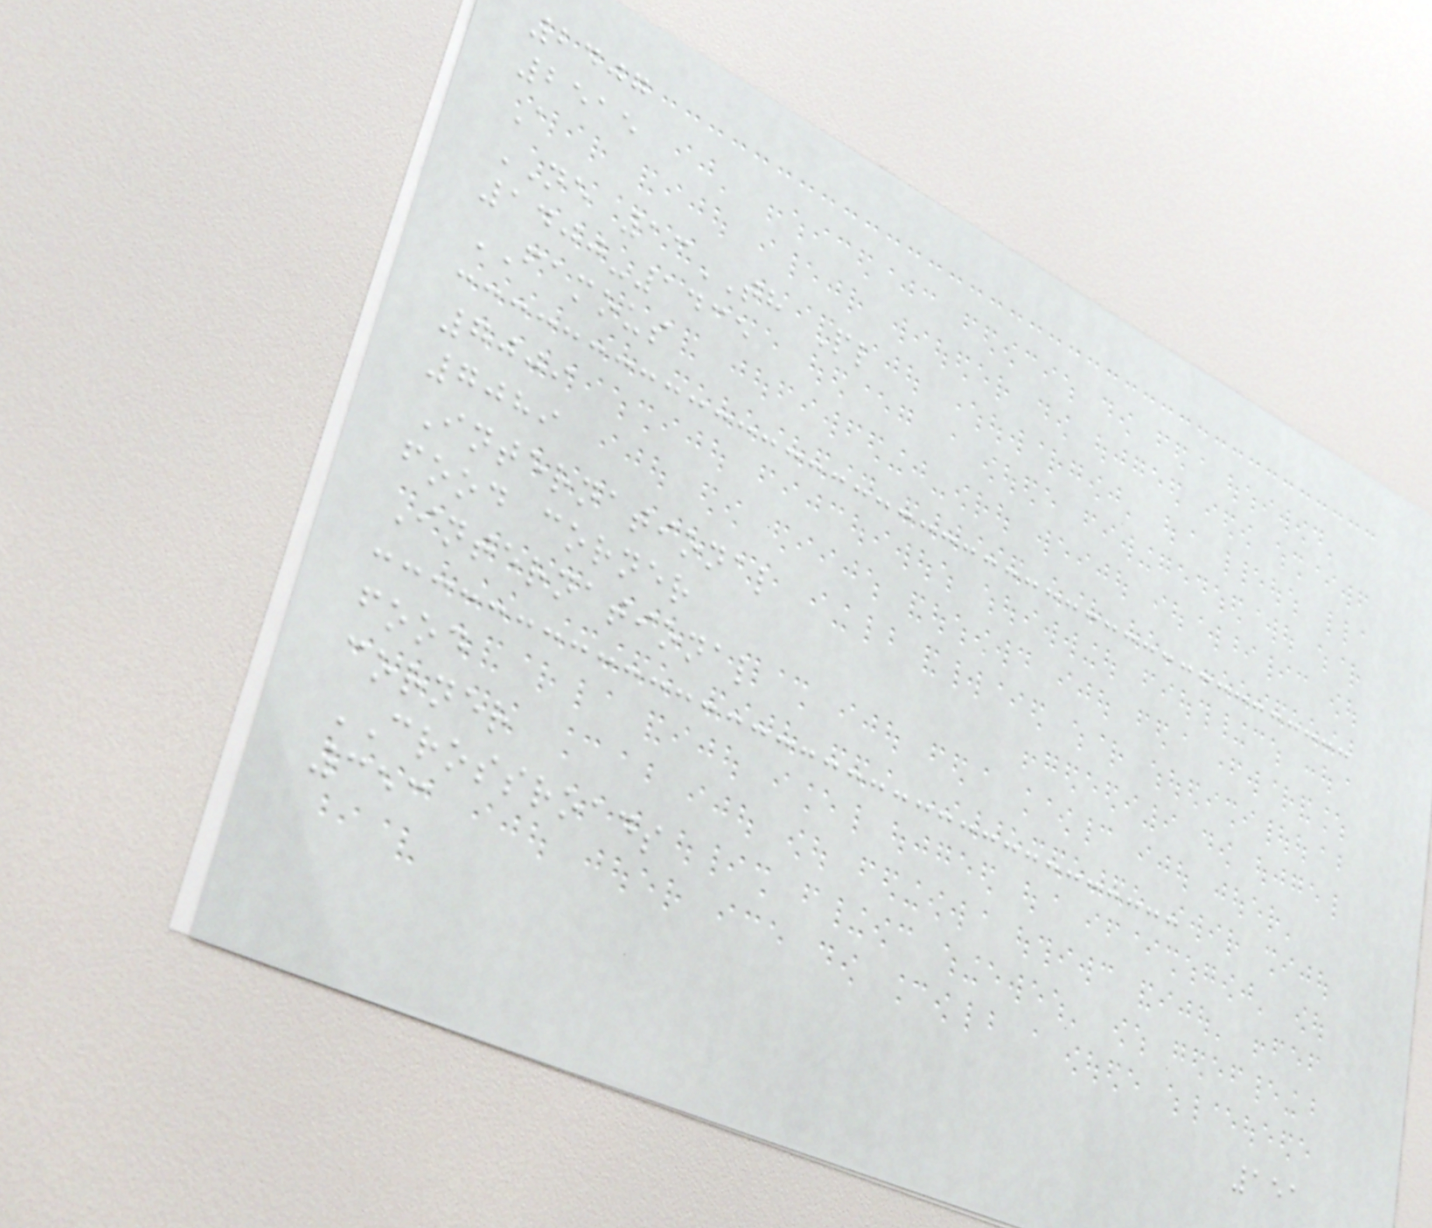2407
2515
A
NE 13TH Pl
1400-1435
FAMOUS
7009
7089
International
food corner
International
food
corner
CROSSROADS
353
151
